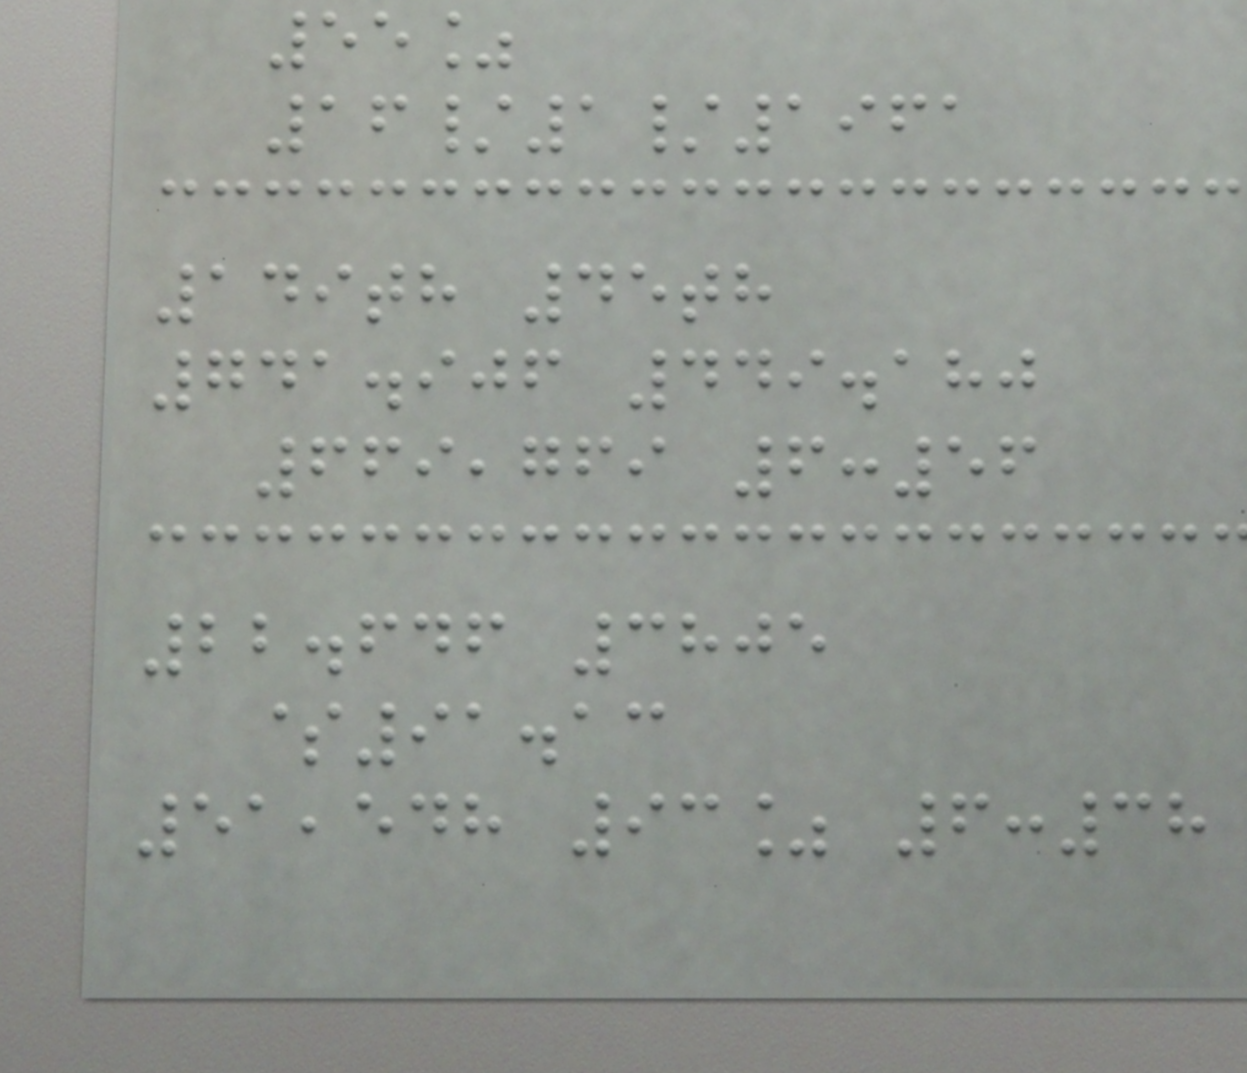55%
16/1/1961
149th 45th
741.906 449.180
669,769 6:56
22.646 3805
$91.13
51,548 93% 6:38
